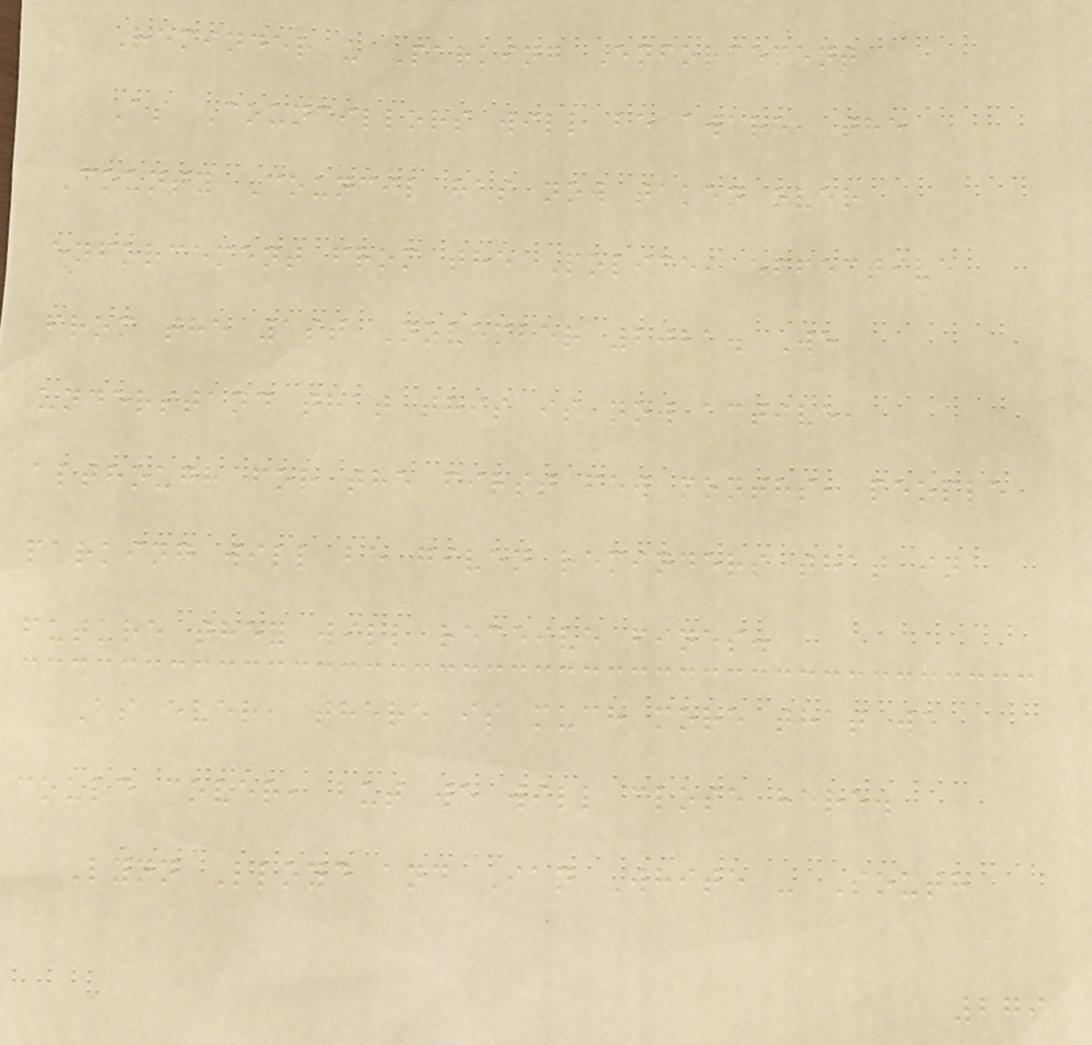Reminder - Parking Enforcement
As Councillors will be aware, the
County Council has now taken over
enforcement from the Police, effective
from the 1st November 2021. We
understand that this is now active,
although for the first few months, people
parking will be given reminders that in
future they will receive fines.
As ever, there is much more that we
could cover, but we will close here.
Lynn Lloyd and Ian White - South
279
